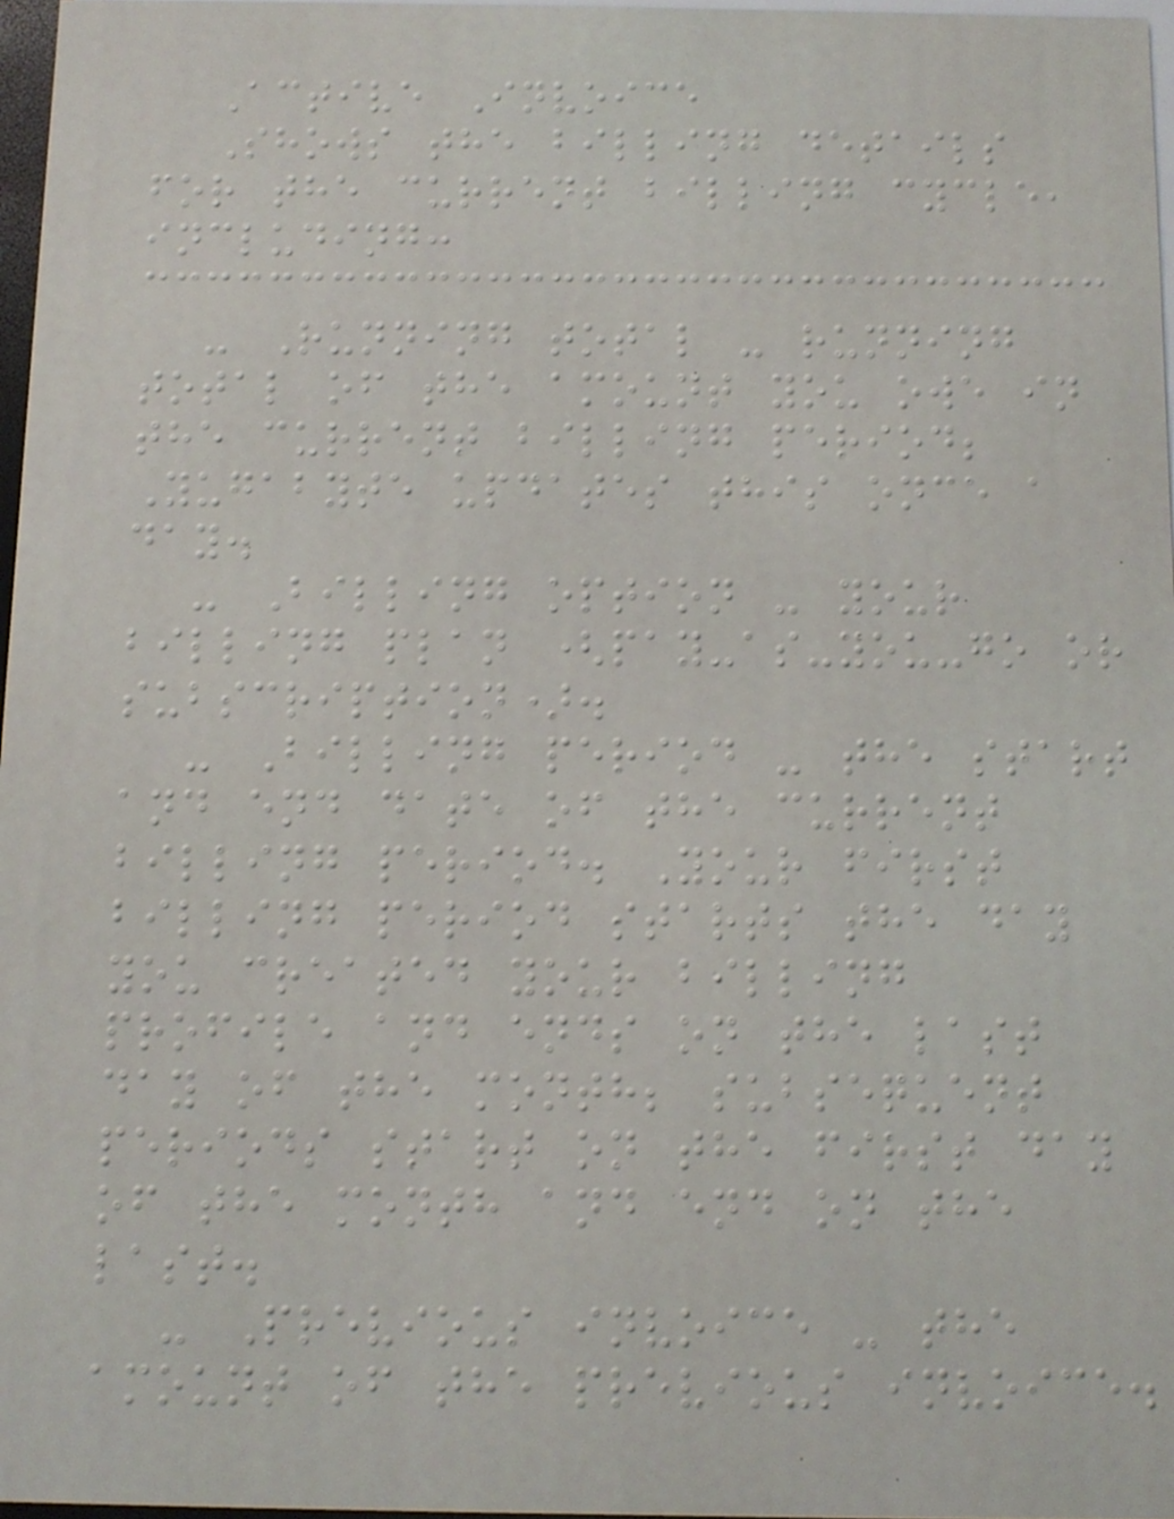Active Invoice
Shows the billing details
for the current billing cycle,
including:
- Running total - running
total of the amount you owe in
the current billing period;
Yugabyte updates this once a
day.
- Billing option - your
billing plan (pay-as-you-go or
subscription).
- Billing period - the start
and end date of the current
billing period. Your first
billing period starts the day
you created your billing
profile and ends on the last
day of the month; subsequent
periods start on the first day
of the month and end on the
last.
- Previous invoice - the
amount of the previous invoice.
